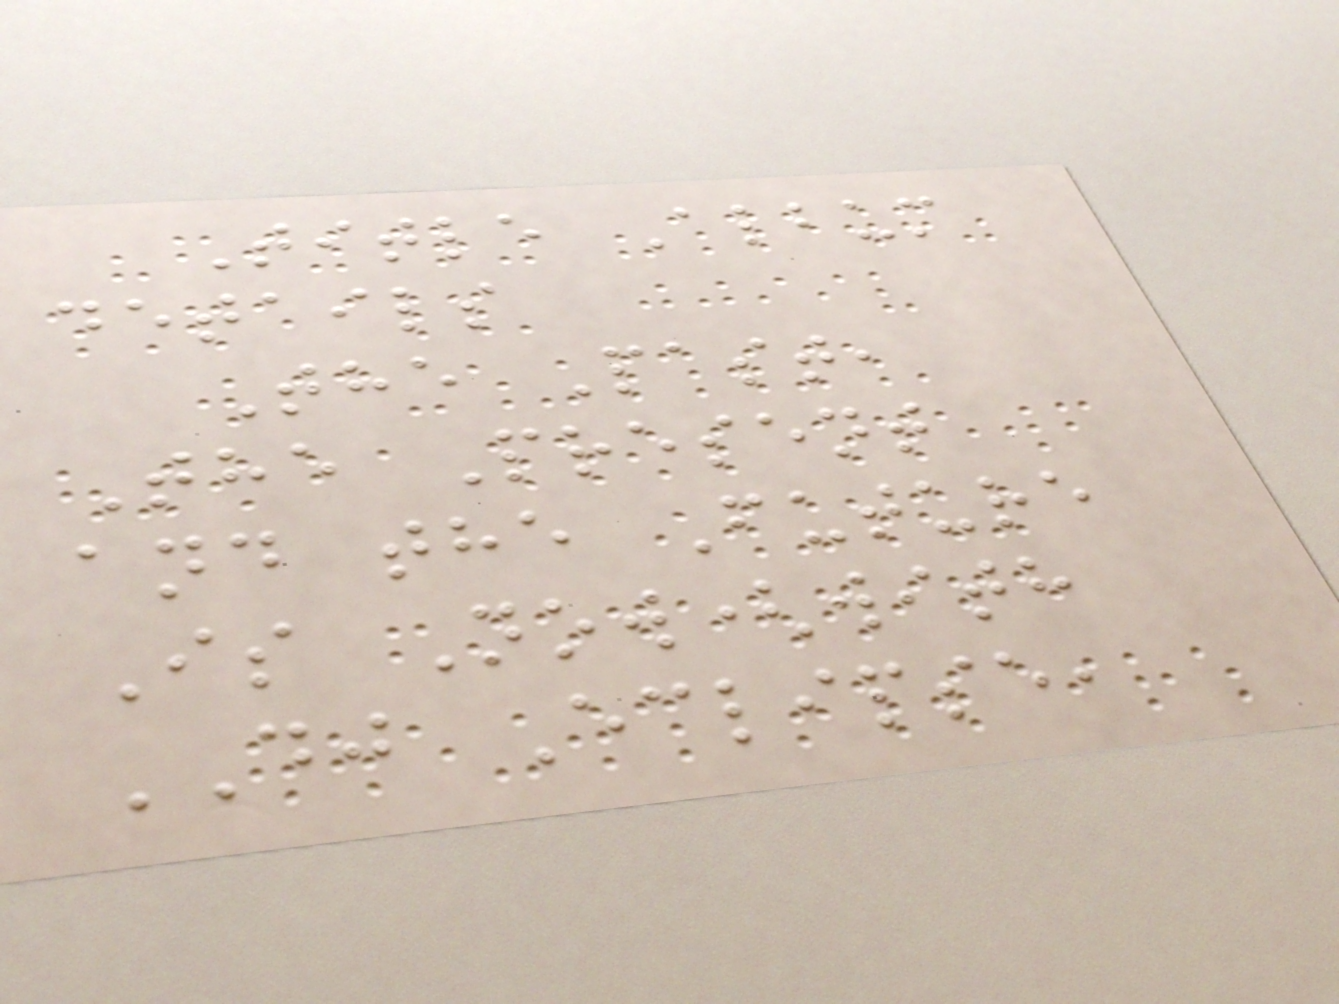Title Album
details
The Past,
The Present
and the Future
Is Now(with
DJ Eclipse,
